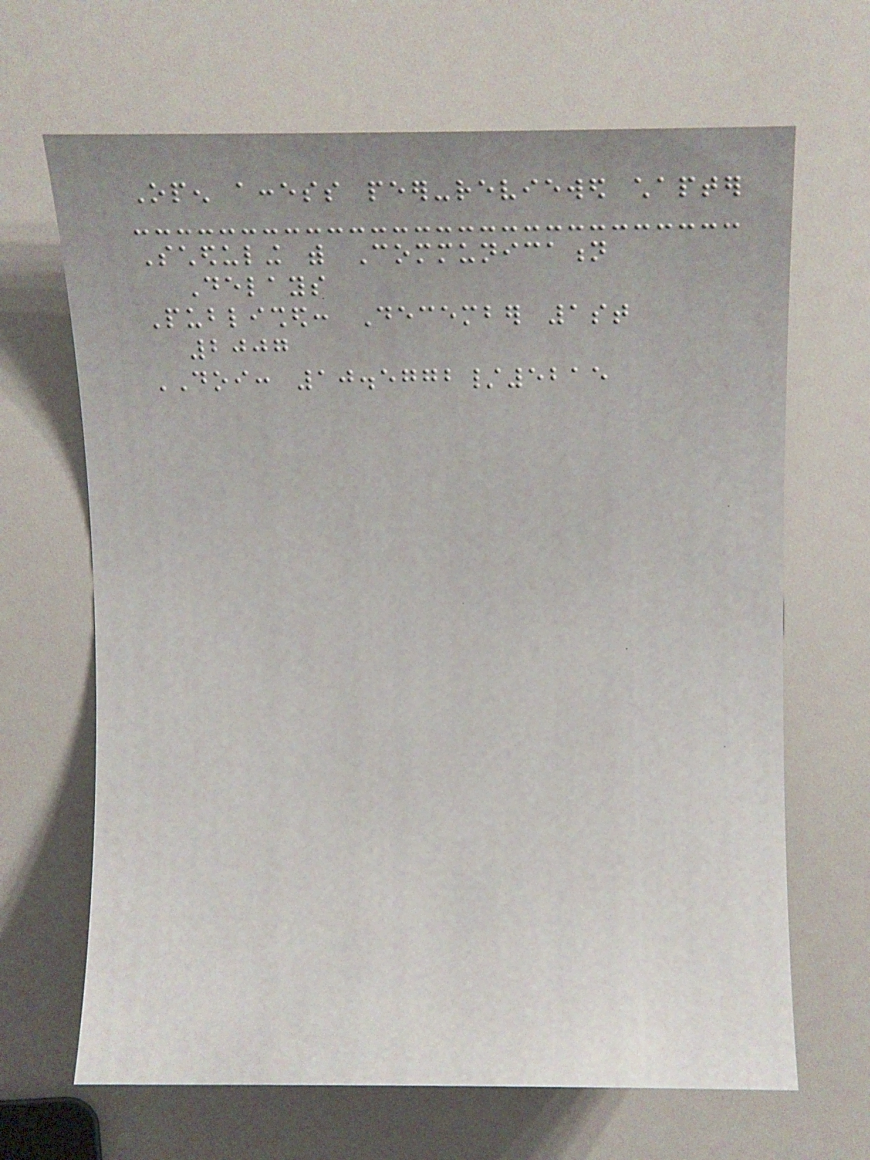Open access peer-reviewed chapter
Scheduling with Communication
Delays
Published: December 1st
2007
DOI: 10.5772/5215
